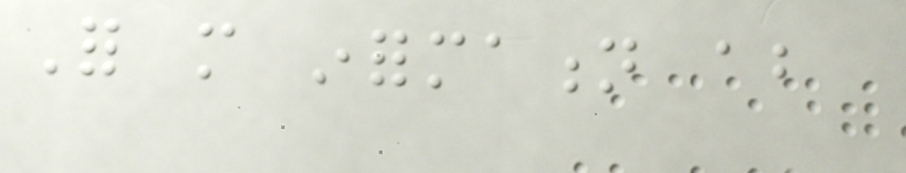For more information about
